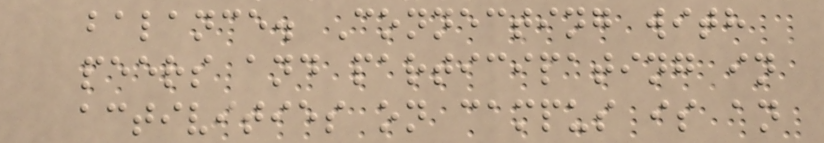balance. Connecting with
peers and participating in
activities on campus is an
